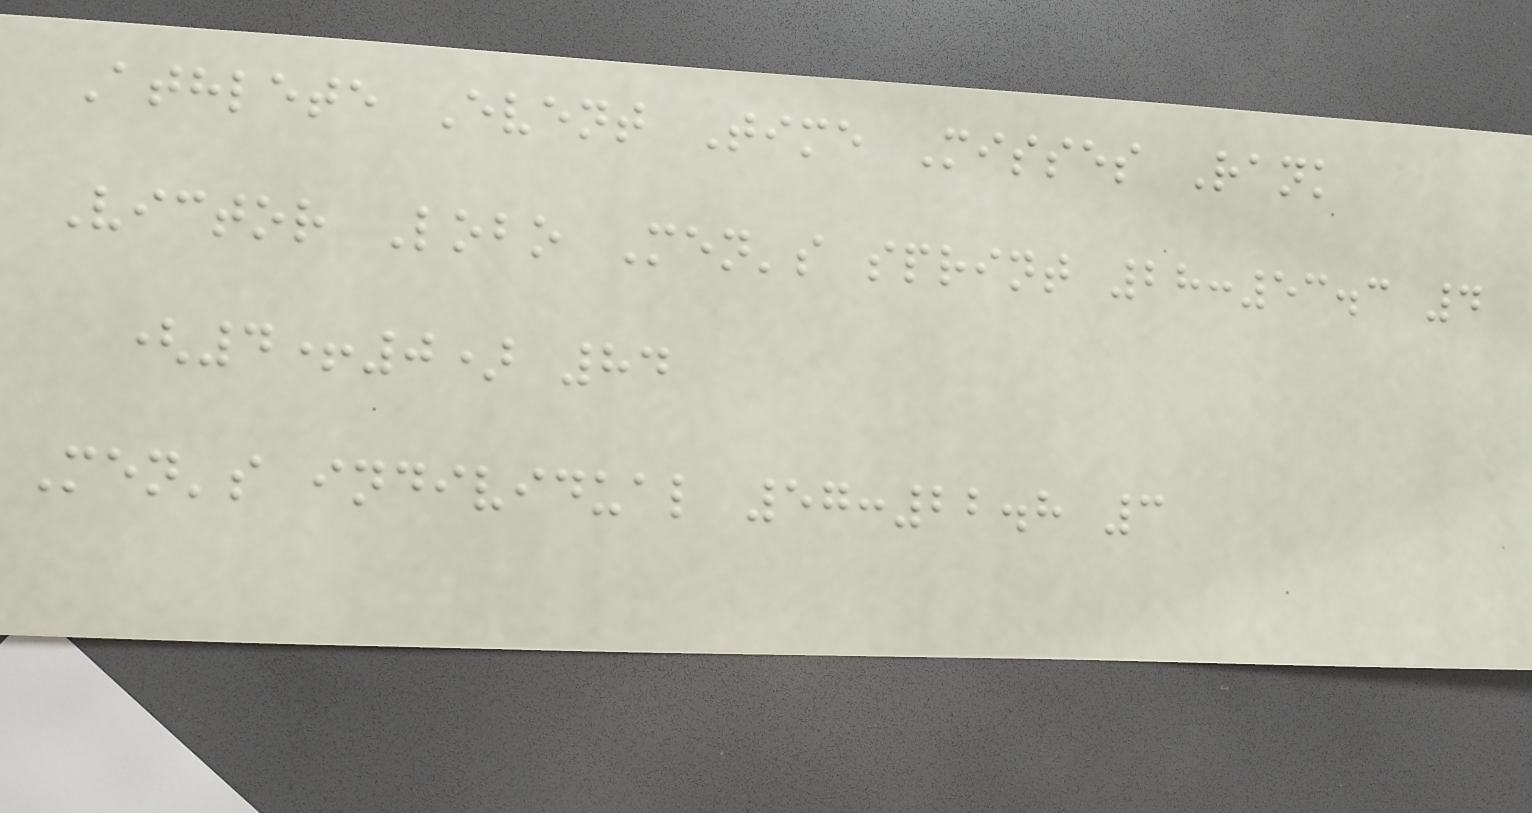Athlete Event Time Misses Rank
Victor Lobo Men's sprint 28:53.3 4
(4+0) 84
Men's individual 57:22.8 3
